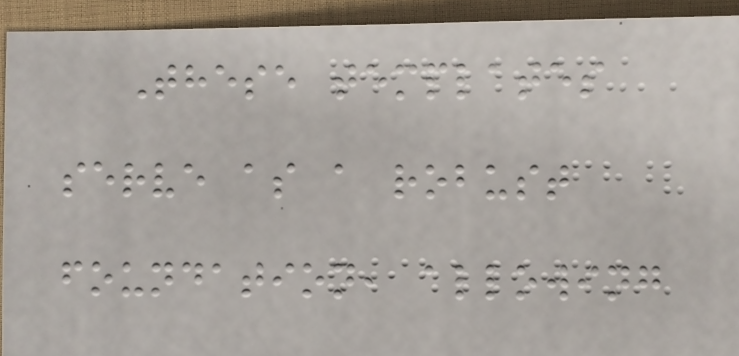These templates
serve as a robust
foundation, allowing
